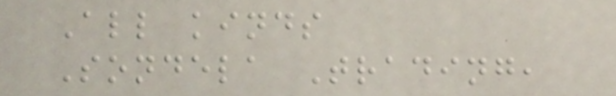All kinds
Sondela Trading,
